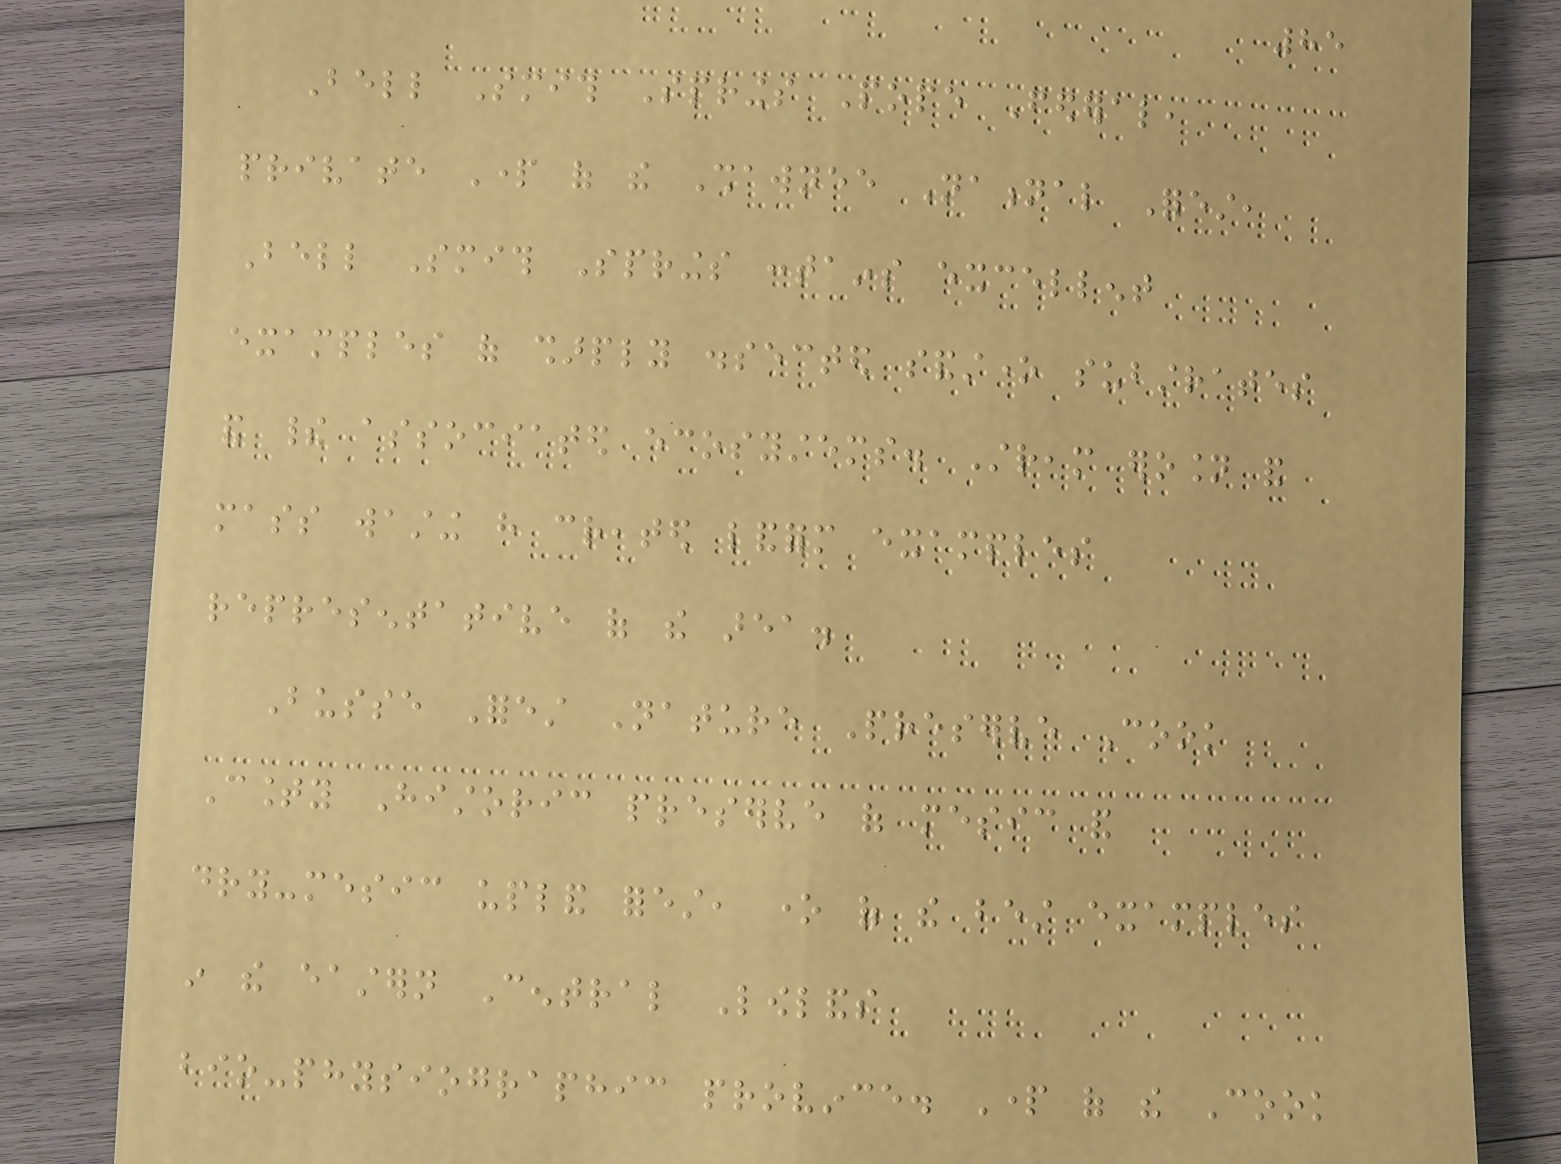85
Bell Smith Springs Pope Federal,
private Part of the Shawnee National Forest,
Bell Smith Springs contains excellent
examples of sharply dissected sandstone substrates
and their associated ecosystems. Stream erosion and
mass wasting have created landform examples
representative of the area.
Busse Forest Nature Preserve Cook
County Historic preserve of mesic and
dry-mesic upland forest, one of the best examples
in the eastern Central Lowlands
bio-physiographic province. Part of the Cook
